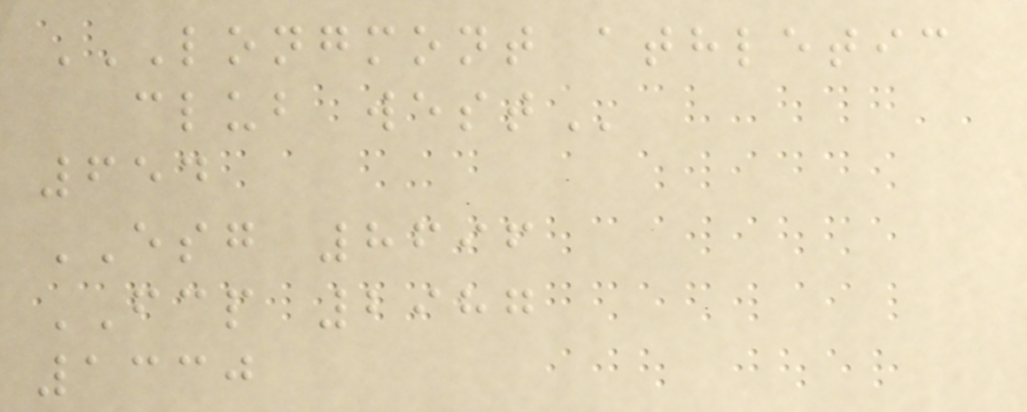LONGMONT ATHLETIC
CLUB WEST
654
ESG 8696
FCP 2987
1330
